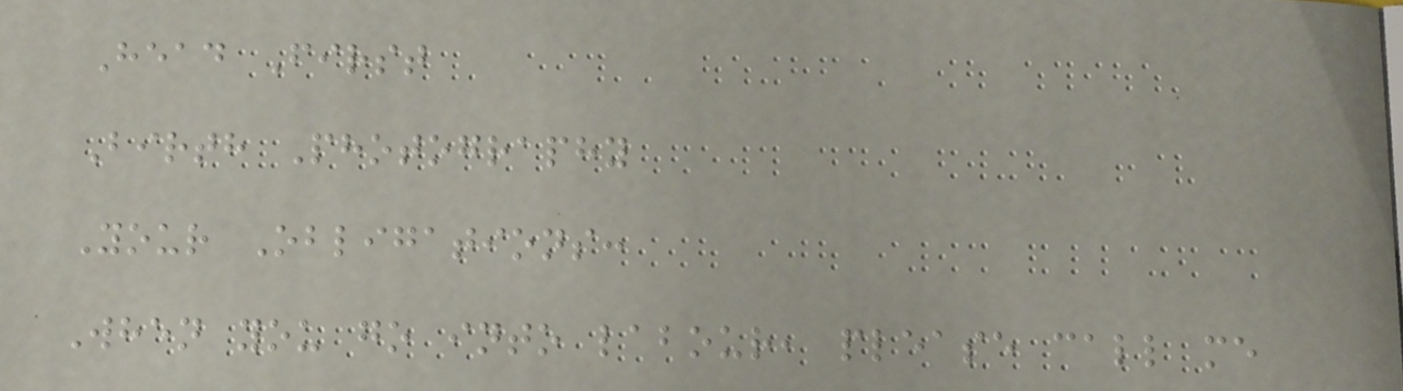Head First
Birth Photography
Your Obligations:
When you go into labour, please call me
